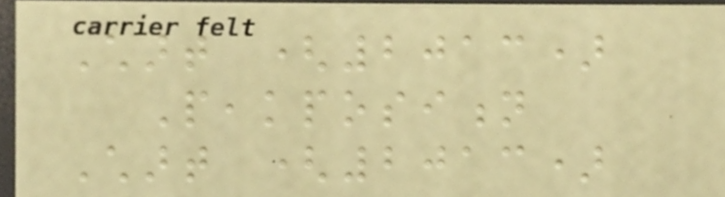Chart (2013)
Peakposition
Chart (2013)
